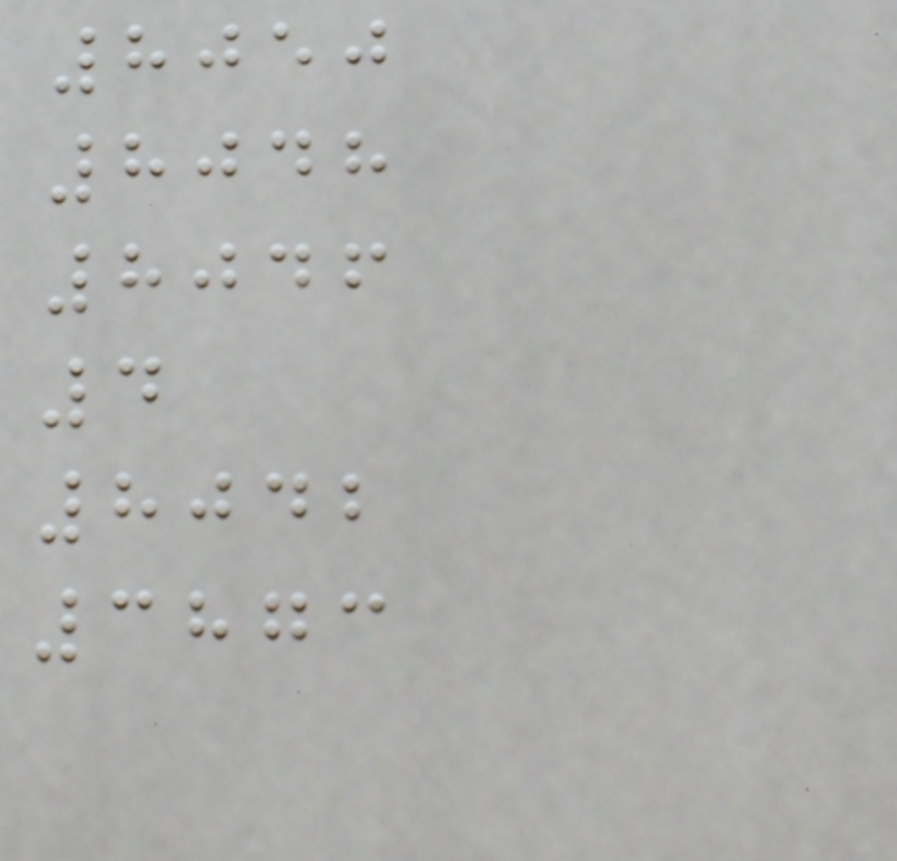8050
8048
8046
4
8042
3873
